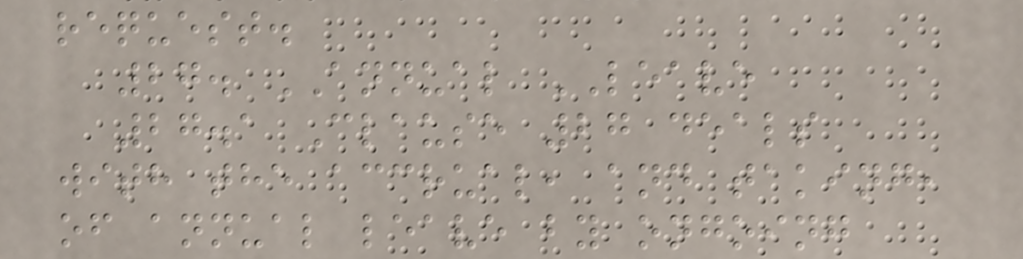request.
27. ANNUAL LEAVE
27.1 Clause 27 deals
with the accrual, and taking,
of annual leave by ongoing
